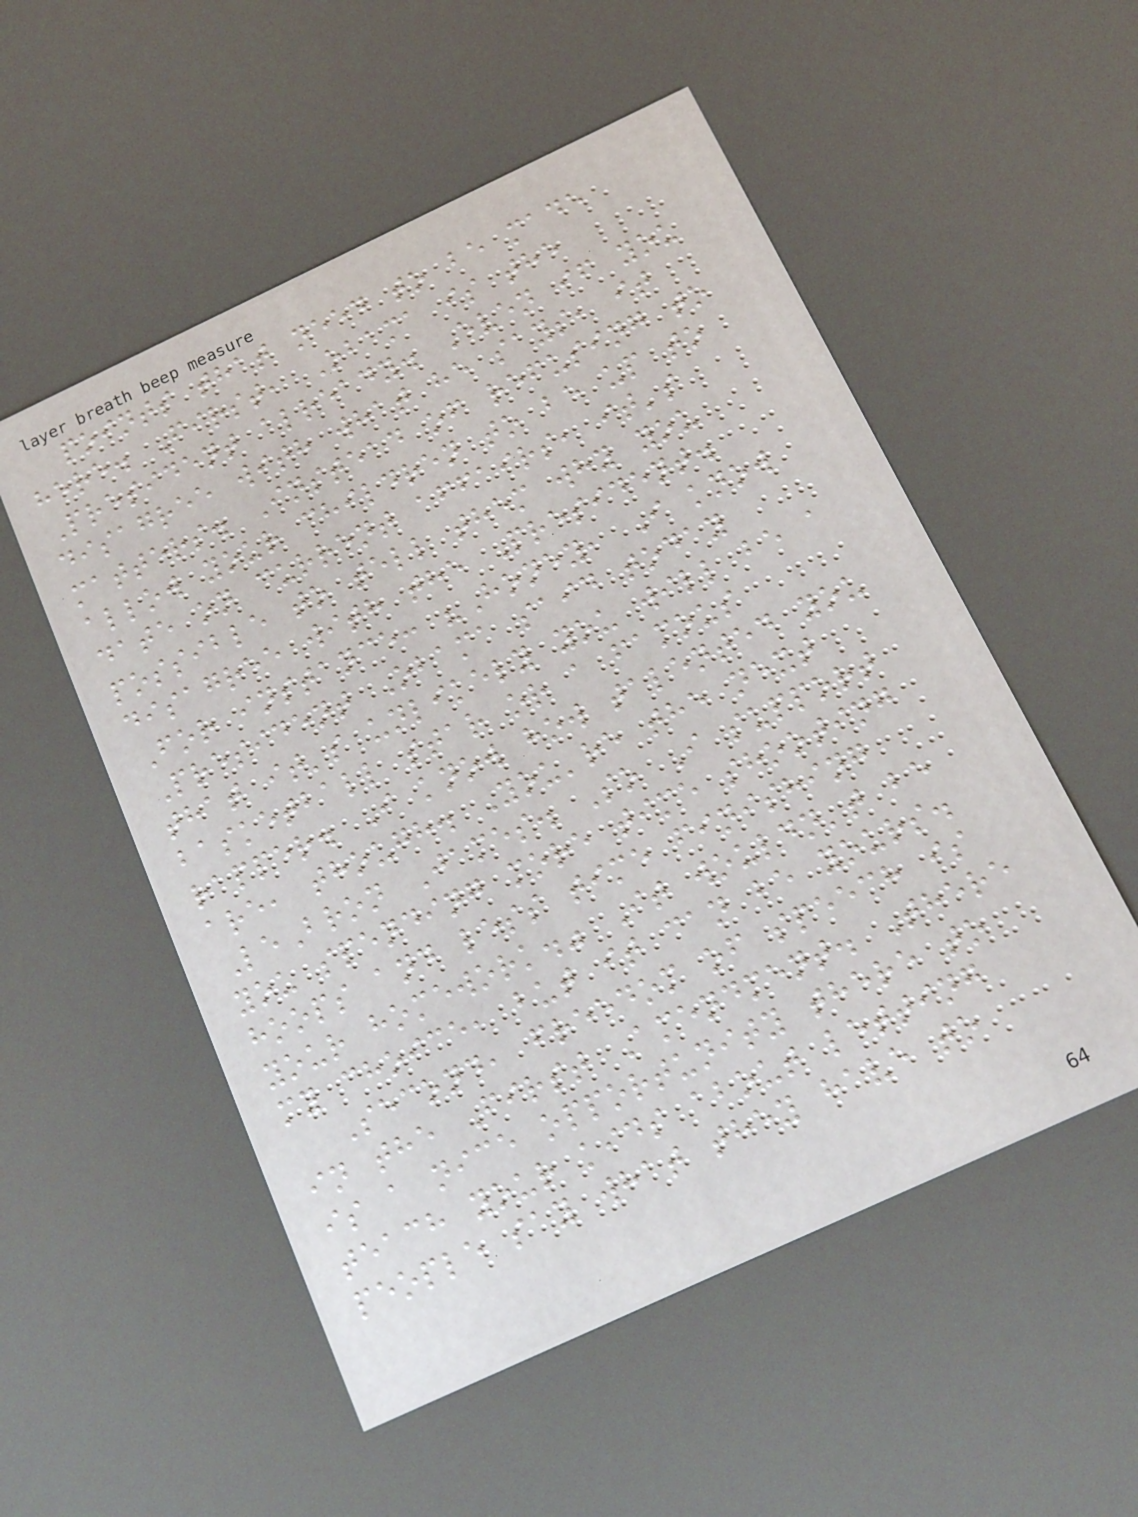points that need to be made
here. First, Obama is the
President already. Even if you
disagree with what he says, it
matters. Instead of refusing to
allow your children to be up to
date on current affairs, it's
possible to tell them why you
disagree with the President.
For instance: "Honey, I know
President Obama said today
that it's unlikely you will be a
basketball star or a famous
rapper. I know how talented you
are, though. You're the next
LeBron James. So I support
you spending more time shooting
hoops and less time finishing
your homework." It wouldn't be
my choice, but it can be yours.
Second, freedom of speech is
in the First Amendment. There
is a nice opportunity there to
teach your kids about letting
people say what they have to
